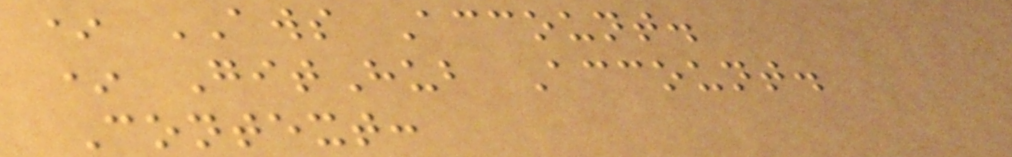* AWS Account.
* GitHub Account.
Context:
